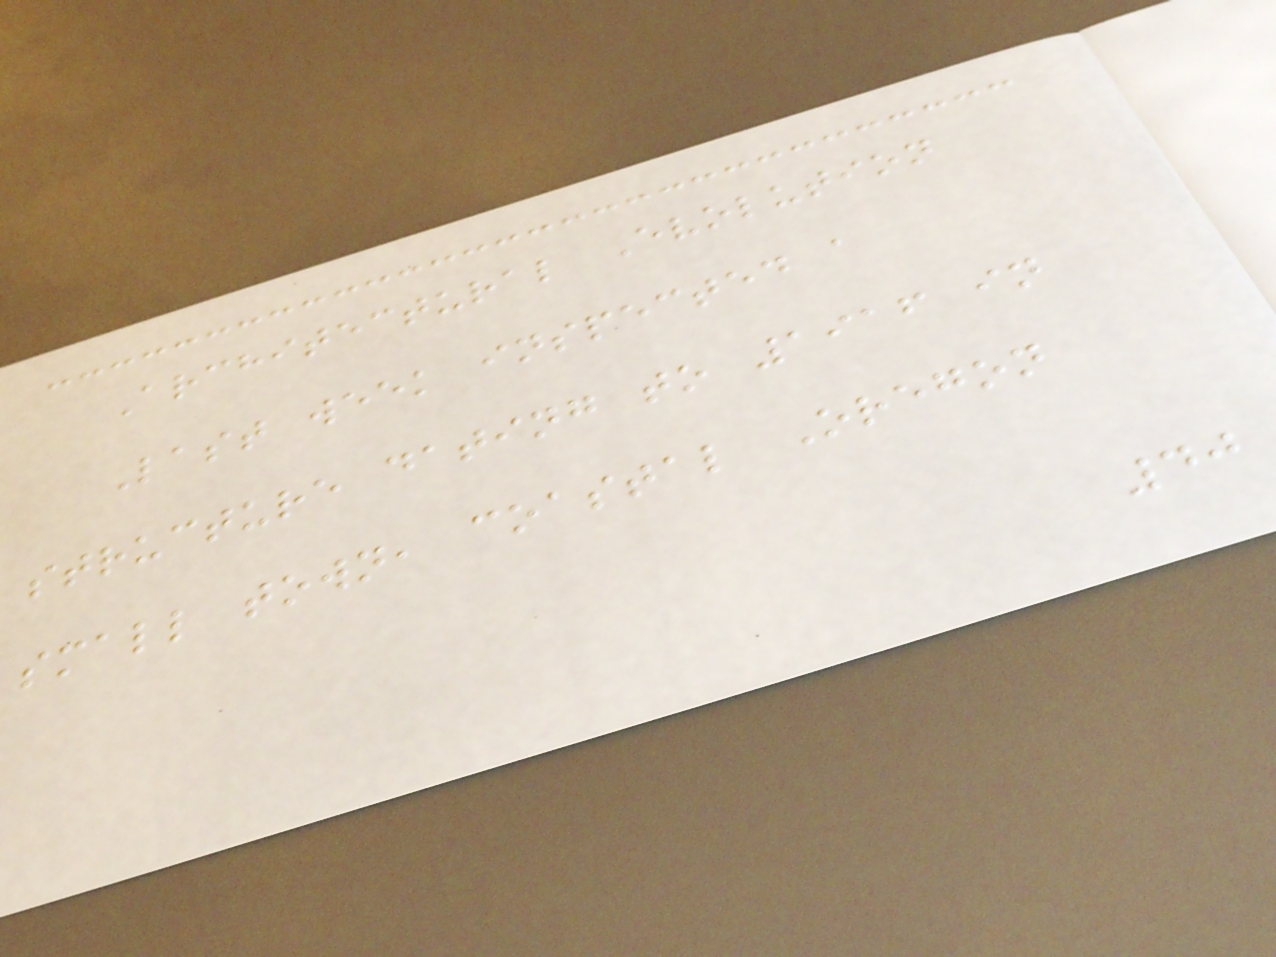Architectural Evolution
Last week inspected a
structure dating to 1916 in
small town, coastal Oregon
40
